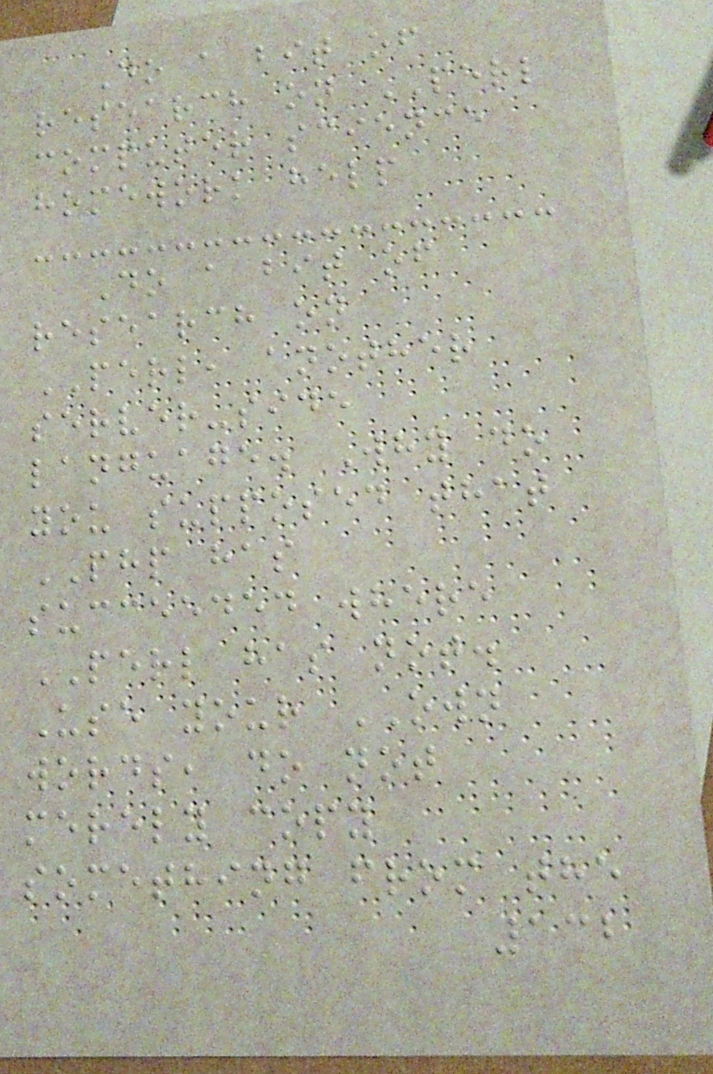Do a bit of
research on PERL
computer science
homework help
Do a bit of
research on
PERL, another
server-side
language. Why do
you supposed that
PHP has
succeeded where
PERL has not.
Use your OWN
words, do not
merely copy
something from the
132
